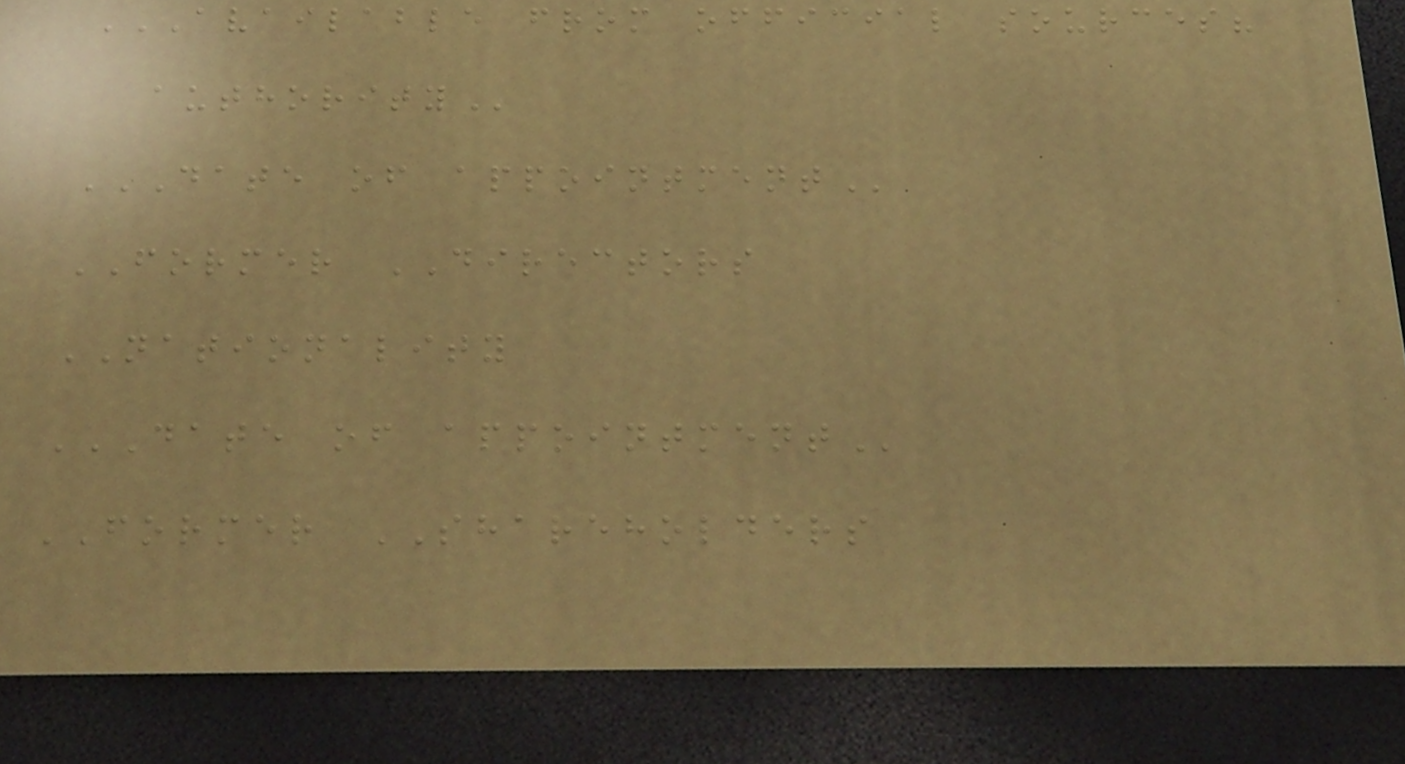AVAILABLE FROM OFFICIAL SOURCES?
AUTHORITY
DATE OF APPOINTMENT
FORMER DIRECTORS
NATIONALITY
DATE OF APPOINTMENT
FORMER SHAREHOLDERS
